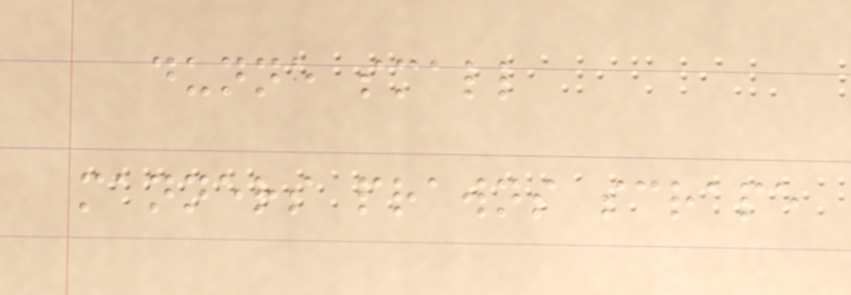dunne small
manners prawns scrape
